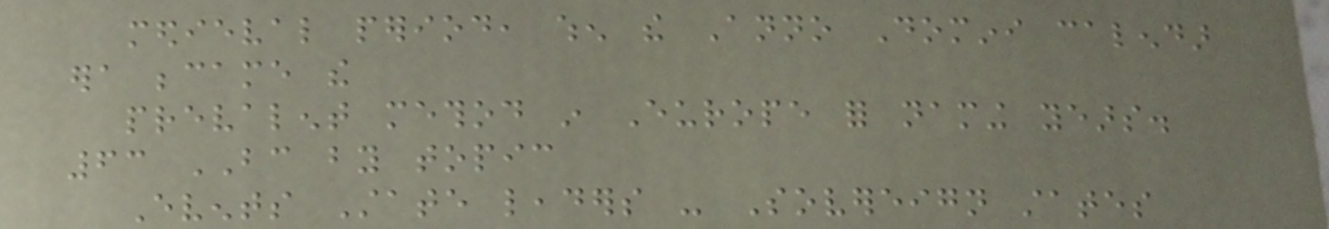medieval period, when the Anno Domini calendar
era became the
prevalent method in Europe for naming years.
63 BC by topic
Events State leaders - Sovereign states
